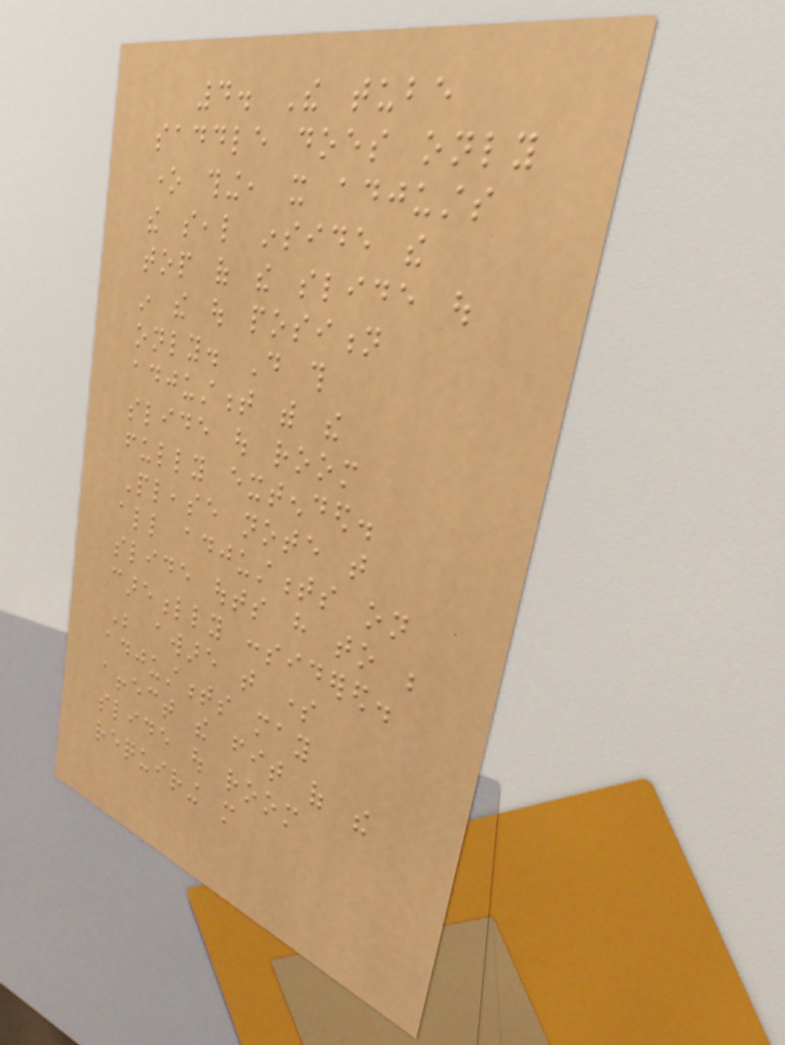4. The tube
saddle does only
one thing, it adjusts
the seal inside the
top of the slide out
in the out position
only. Do this
adjustment with the
slide out room
fully extended.
Please note that
all adjustments on
slide outs have to be
carefully considered.
Be aware that some
adjustments may
affect the fit of the
slide out room
requiring more
